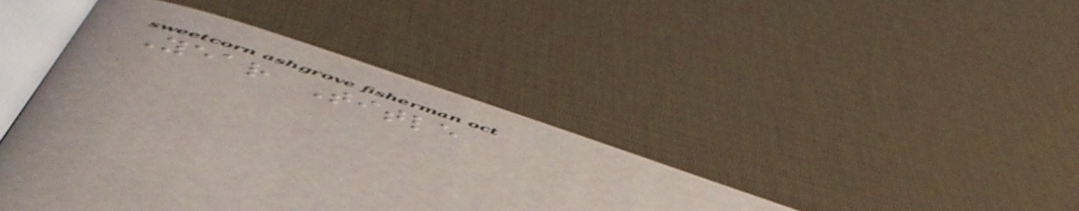Year Title
